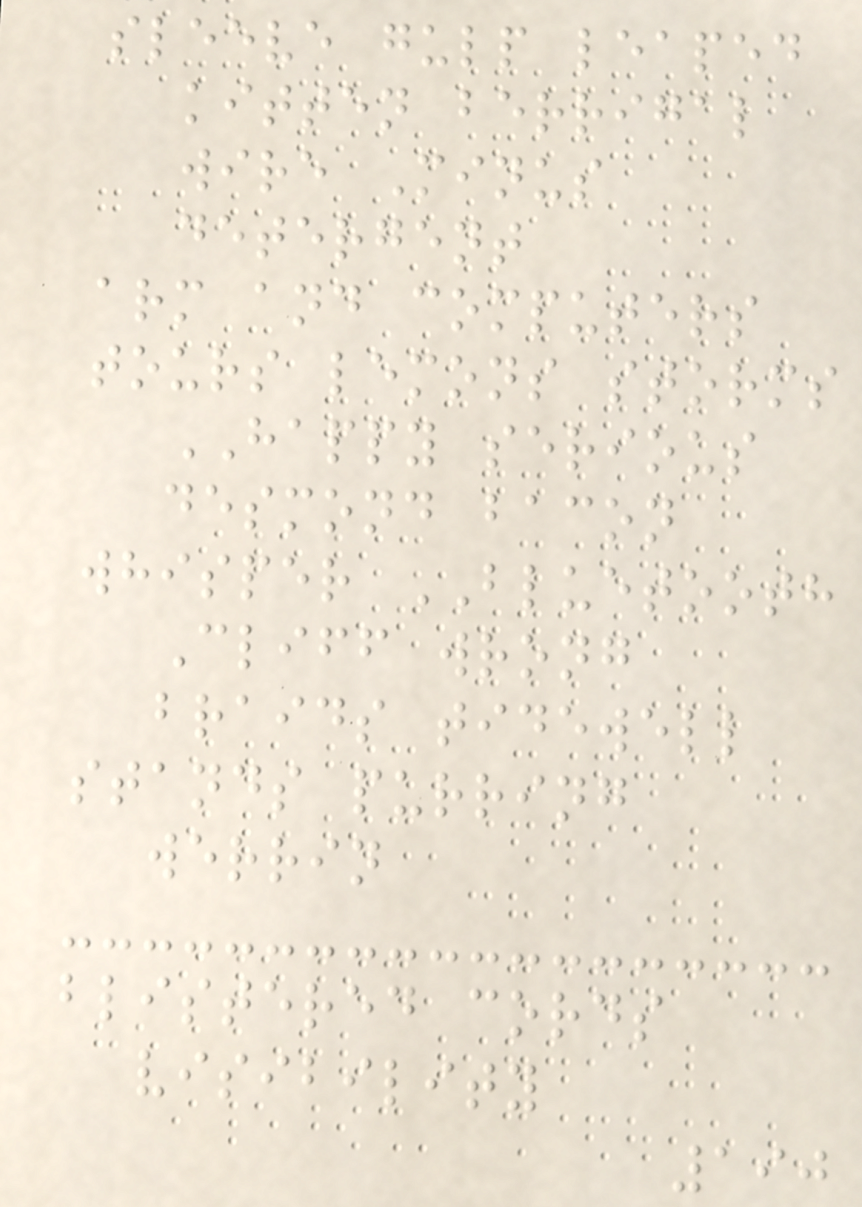sleeve gulp leaped
kitten berrigal
wire Minus
detergent
arm and computers
tours lemons storms
HAPPY serious
desmond bacon
whisper BLUETOOTH
Cliff wrong
braids tidewell
stands purring
werrin
blistered cords
visibility
190
